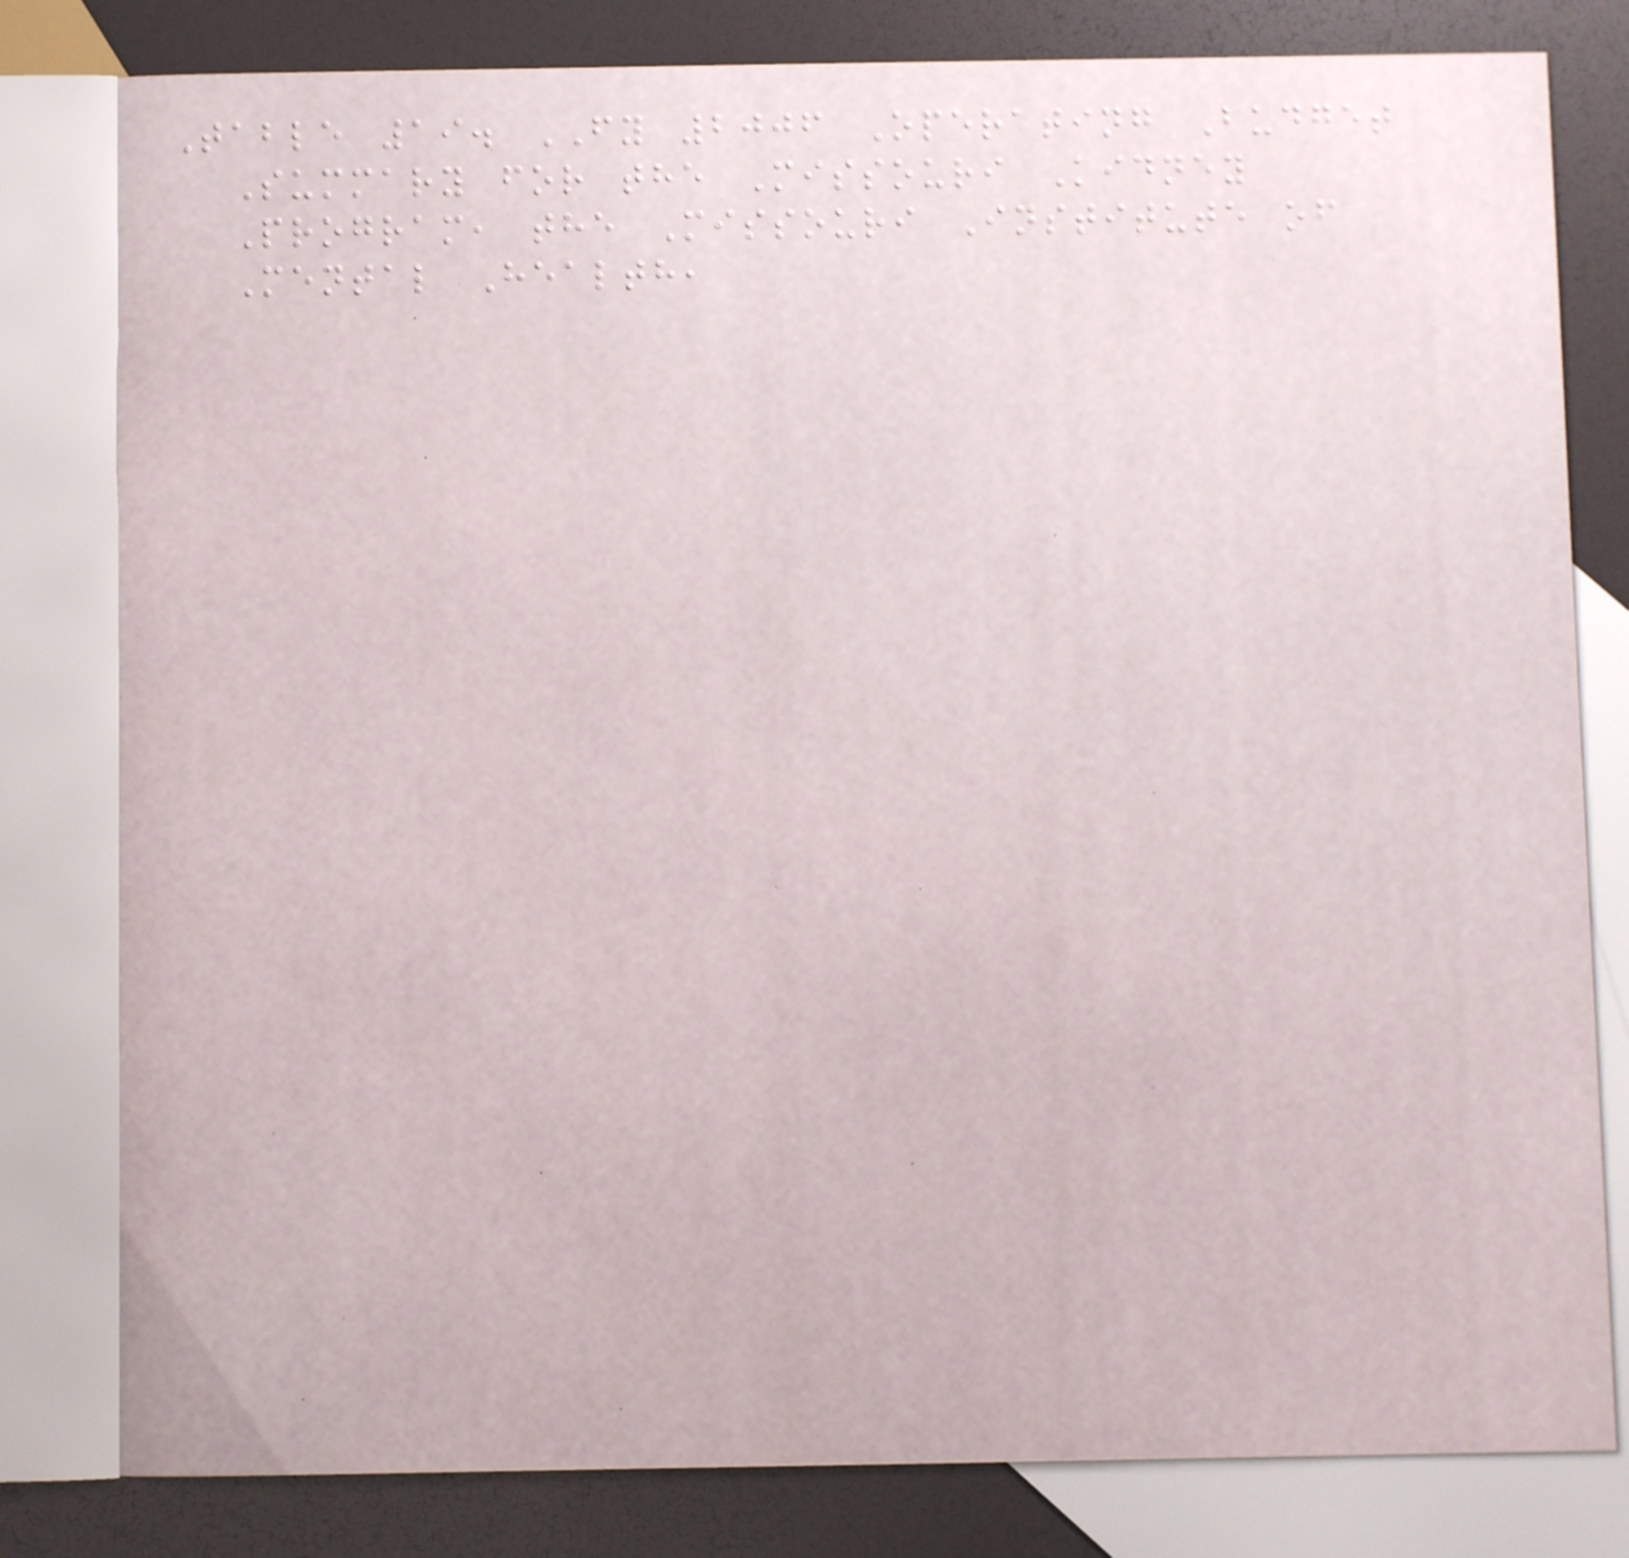Table 19. FY 2006 Operating Budget
Summary for the Missouri Kidney
Program, the Missouri Institute of
Mental Health,
